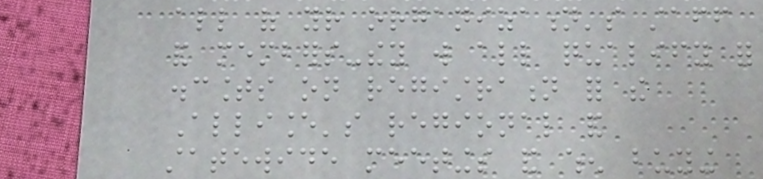all of your organization's staff
and members-they will all qualify for
discounts on registration for the
Alliance's regional and
statewide meetings and when buying
